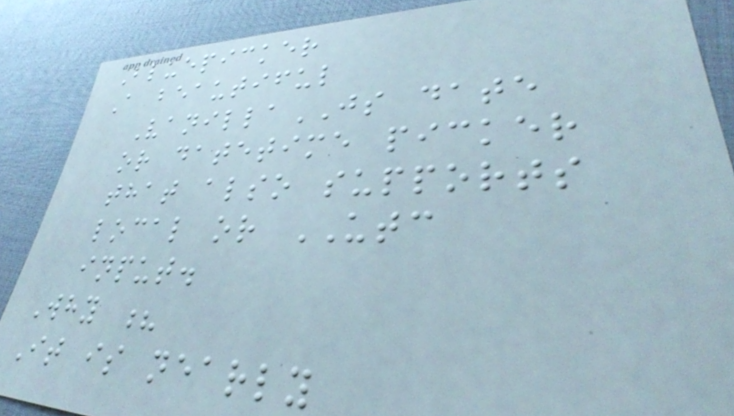Bluepicker
A beautiful
VanillaJS date
or datetime picker
that also supports
local or UTC
input.
Why ?
It is nearly
